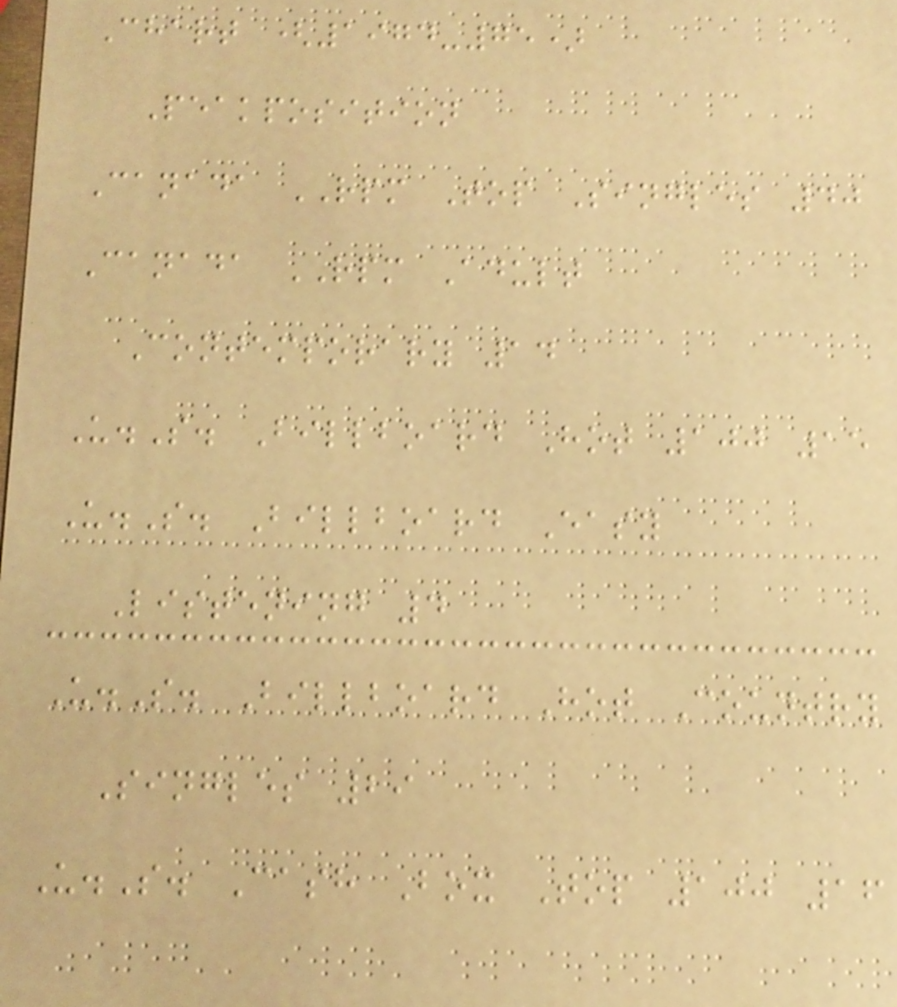Chart (1974-75)
Peakposition
Canada RPM Top Singles 40
Canada RPM Adult
Contemporary 14
U.S. Billboard Hot 100 15
U.S. Billboard Easy
Listening 4
U.S. Billboard Hot Country
Singles 29
U.S. Cash Box Top 100 16
